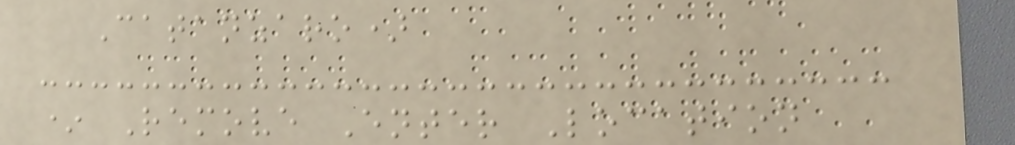Catanzaro)
* Remove Enter Location
